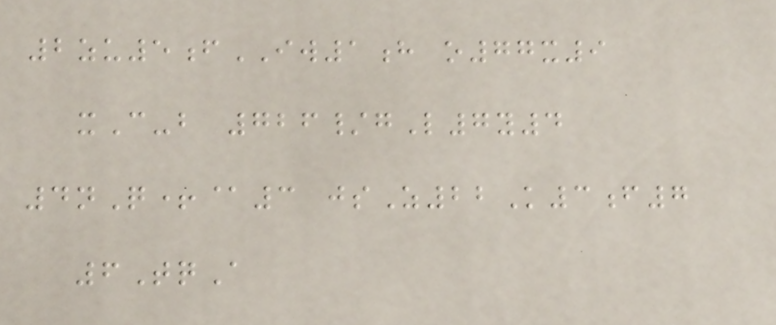2zu5fIW1h o77x9
xC-b 726/gL7y4
4nQ+@3 jsZ22K3f7
6TqA
